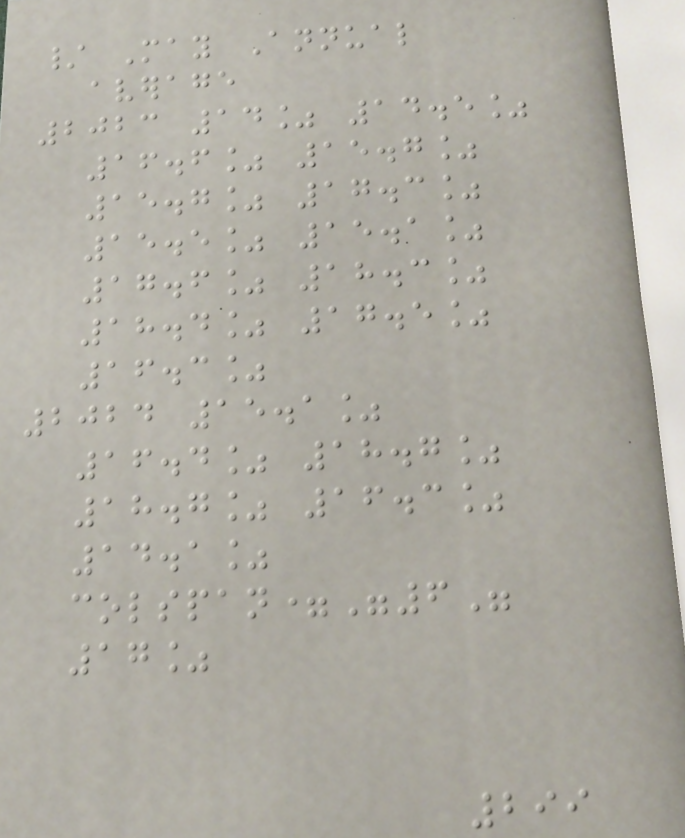/ May Annual
average
2023 14% 14.5%
16.6% 15.7%
15.7% 17.3%
15.5% 15.1%
17.6% 18.3%
18.4% 17.5%
16.3%
2024 15.1%
16.4% 18.7%
18.7% 16.3%
14.1%
colspan="6"
17%
299
